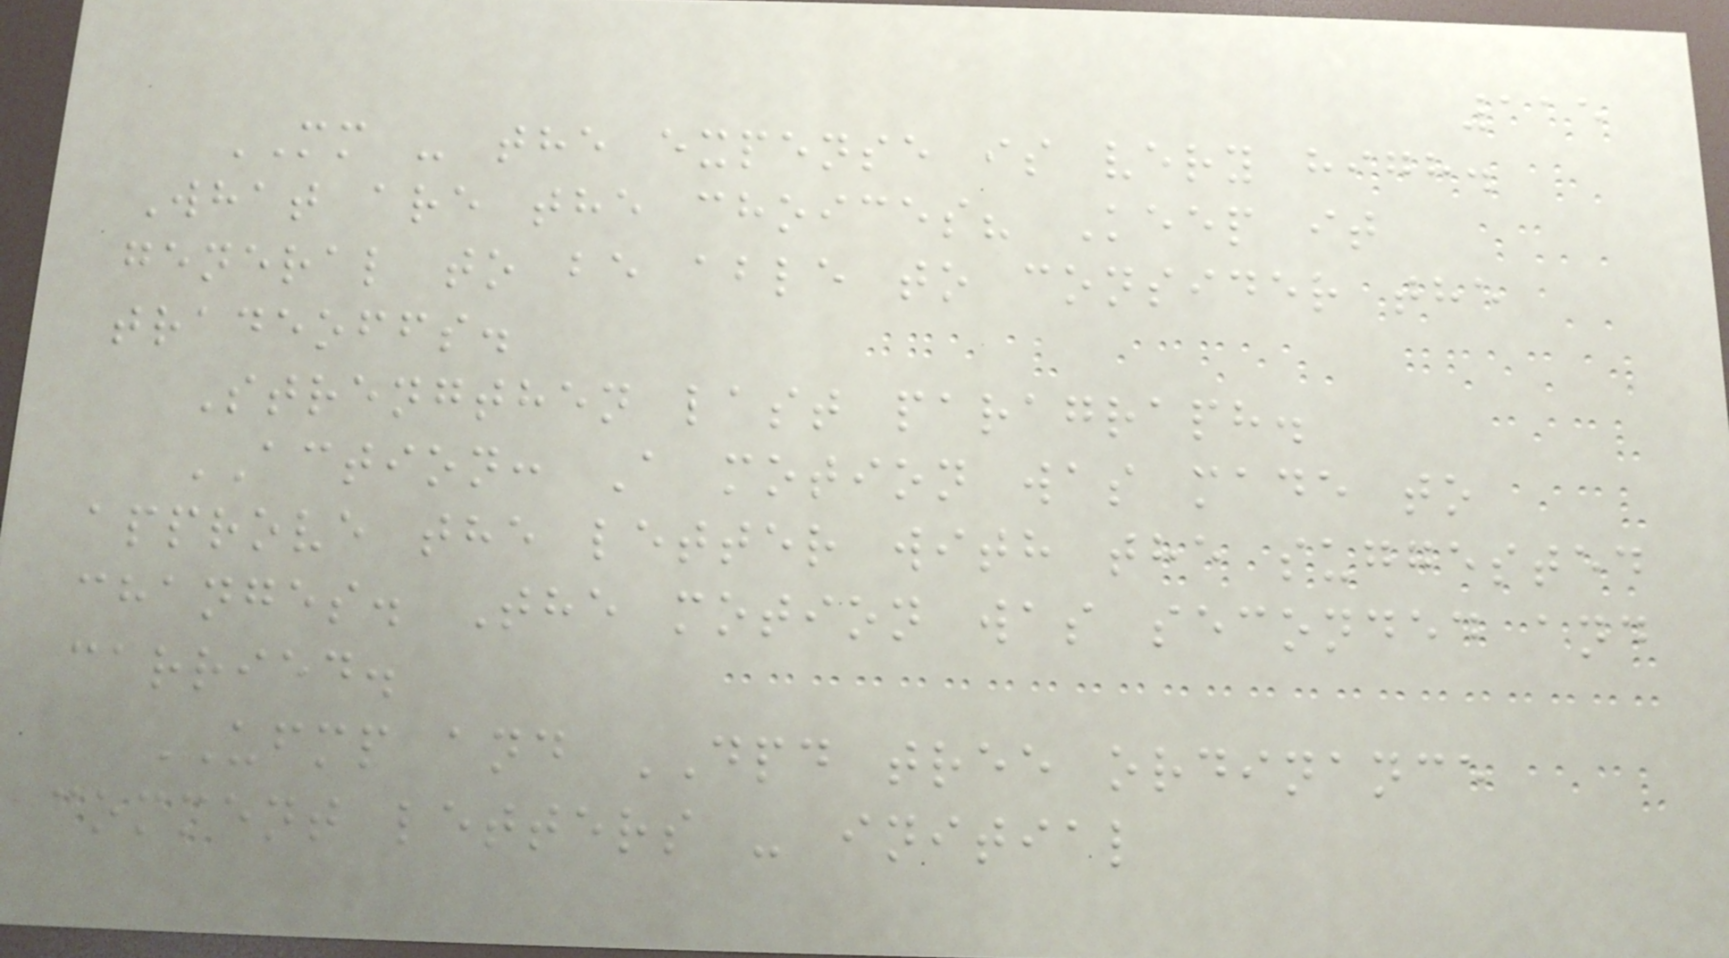115
MM - the expense is very high.
What are the choices? Keep it
general to be able to consider the
tradeoffs.
Strengthen last paragraph.
ACTION: A motion was made to
approve the letter with the suggested
changes. The motion was seconded and
carried.
UFMP and DPD tree ordinance
comment letters - initial
